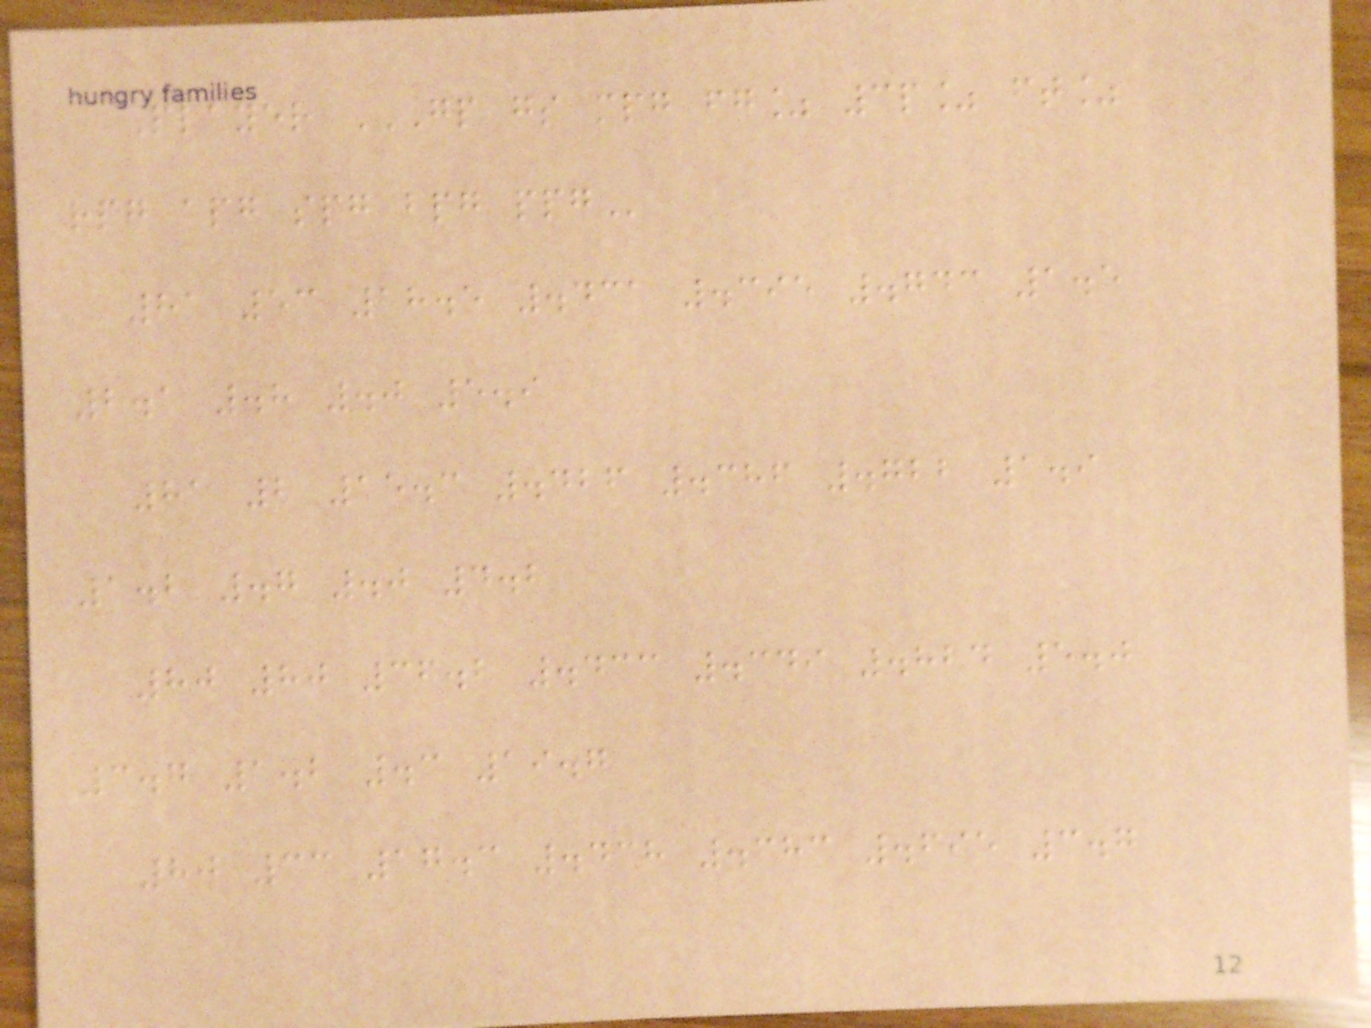Player GP GS MPG FG% 3P% FT%
RPG APG SPG BPG PPG
81 53 18.5 .431 .395 .743 1.5
2.1 .8 .0 5.9
81 2 15.3 .426 .386 .722 1.9
1.2 .7 .0 4.2
80 80 36.2 .433 .349 .824 5.0
3.7 1.2 .3 19.7
80 33 17.3 .438 .383 .695 3.7
